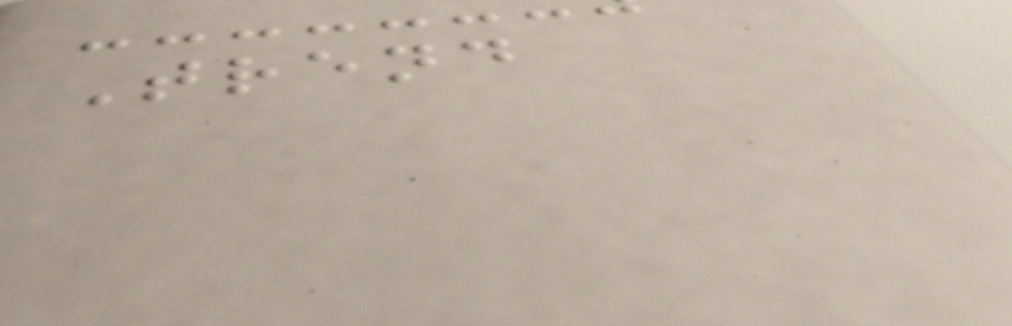Trend
